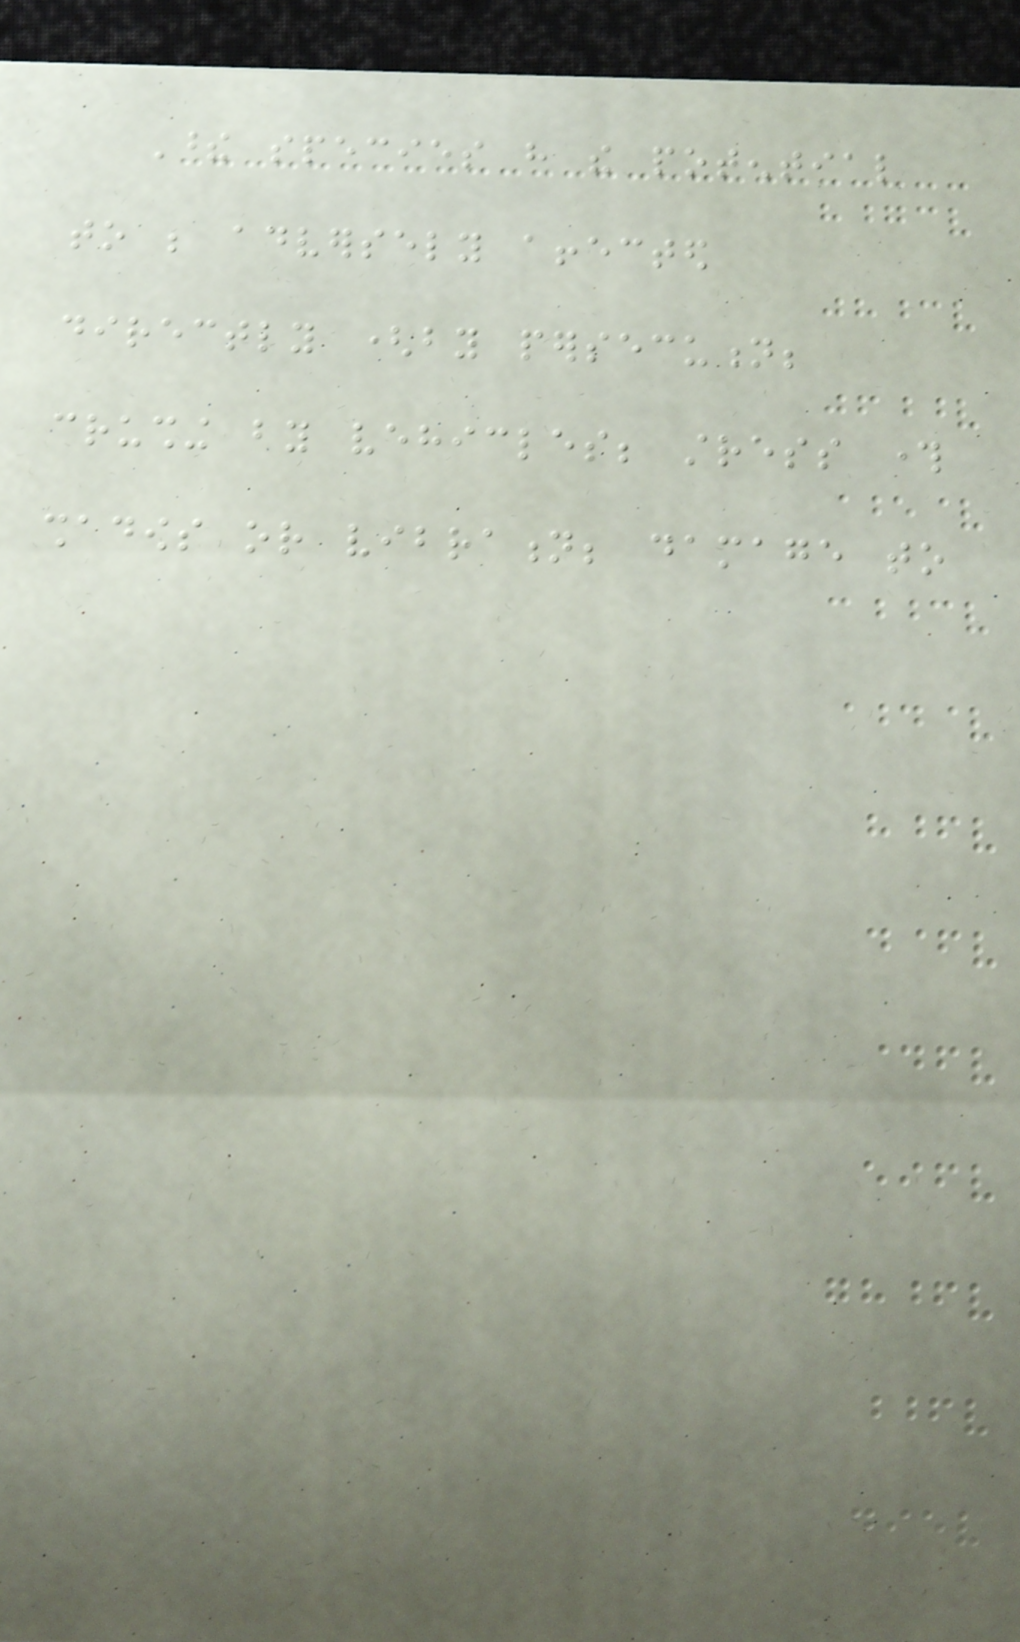These species have the potential
to be adversely affected
directly (by persecution;
crushing by vehicles; stress through
shadows or vibration; damage to
